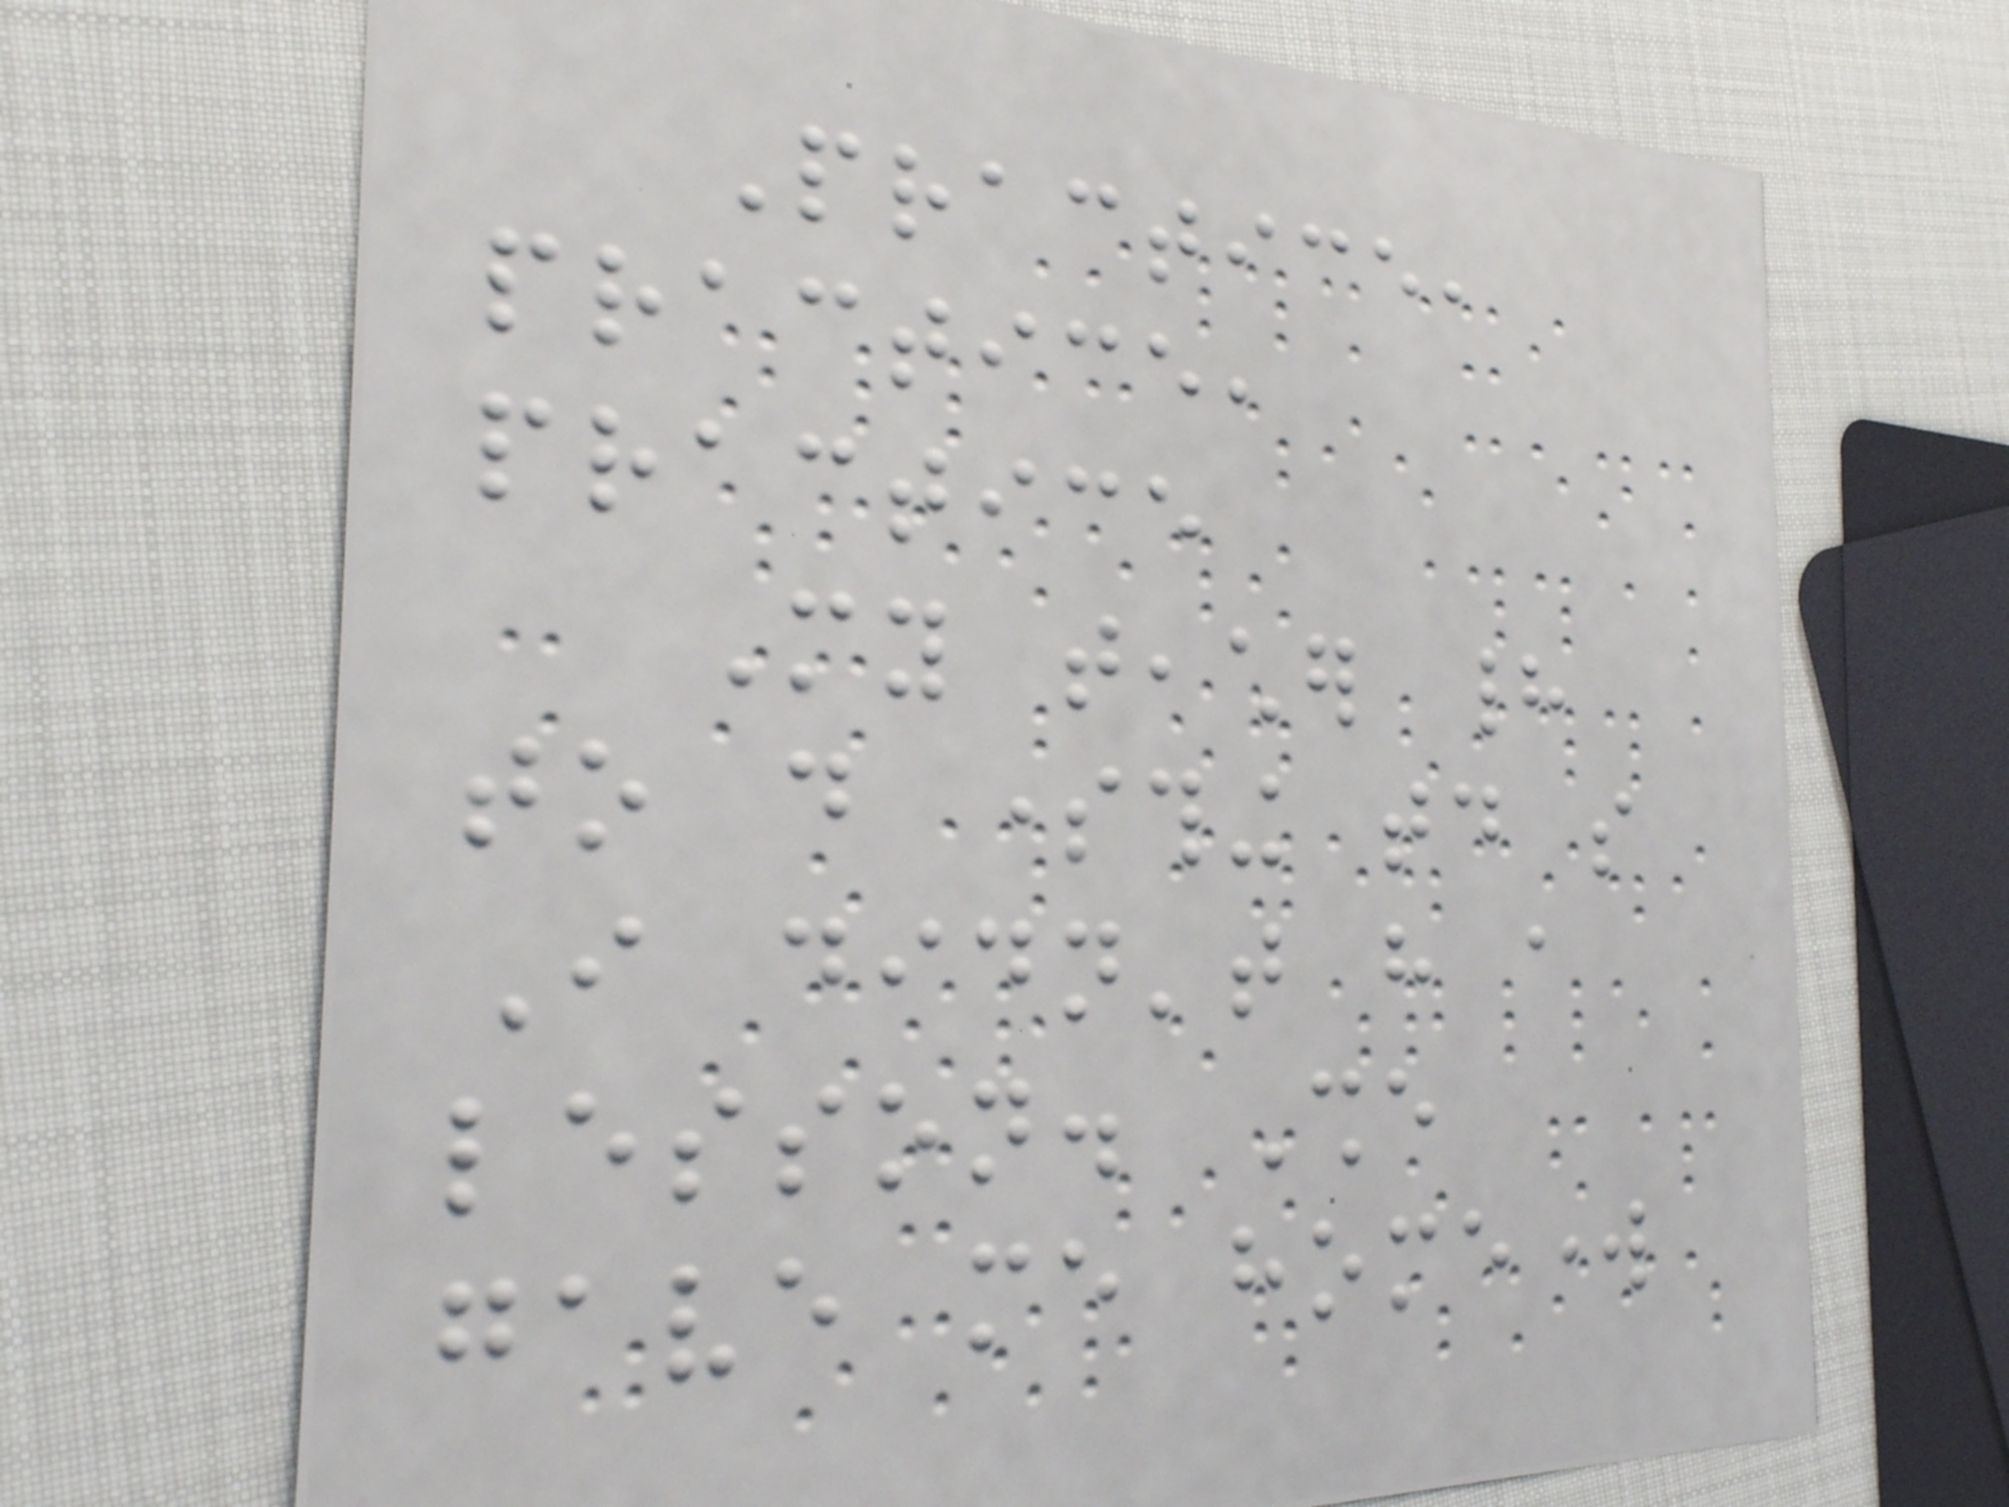Practice,
practice,
practice
My teacher had
to do something today so
I didn't have a
lesson. She
gave me homework
